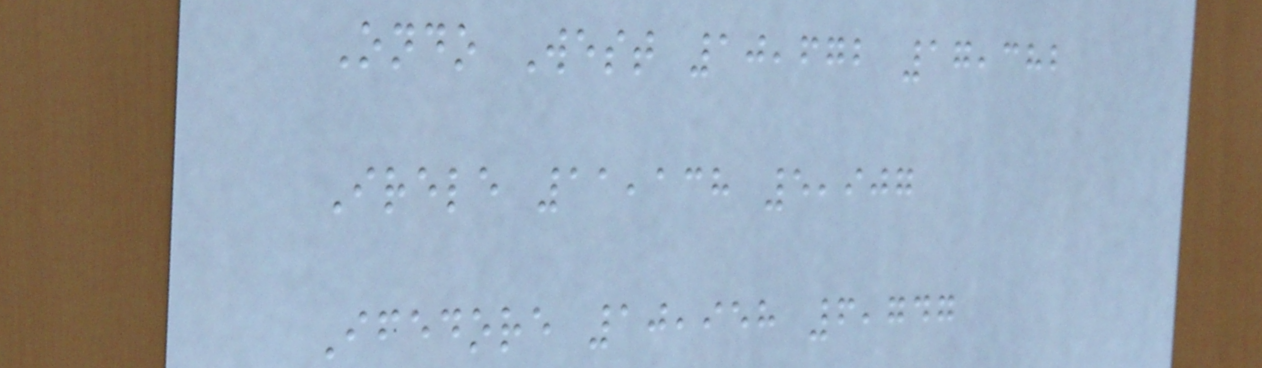Ondo West 10,672 17,382
Irele 11,138 5,907
Ifedore 10,958 6,747
